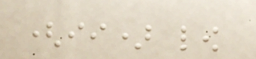(ii) low
